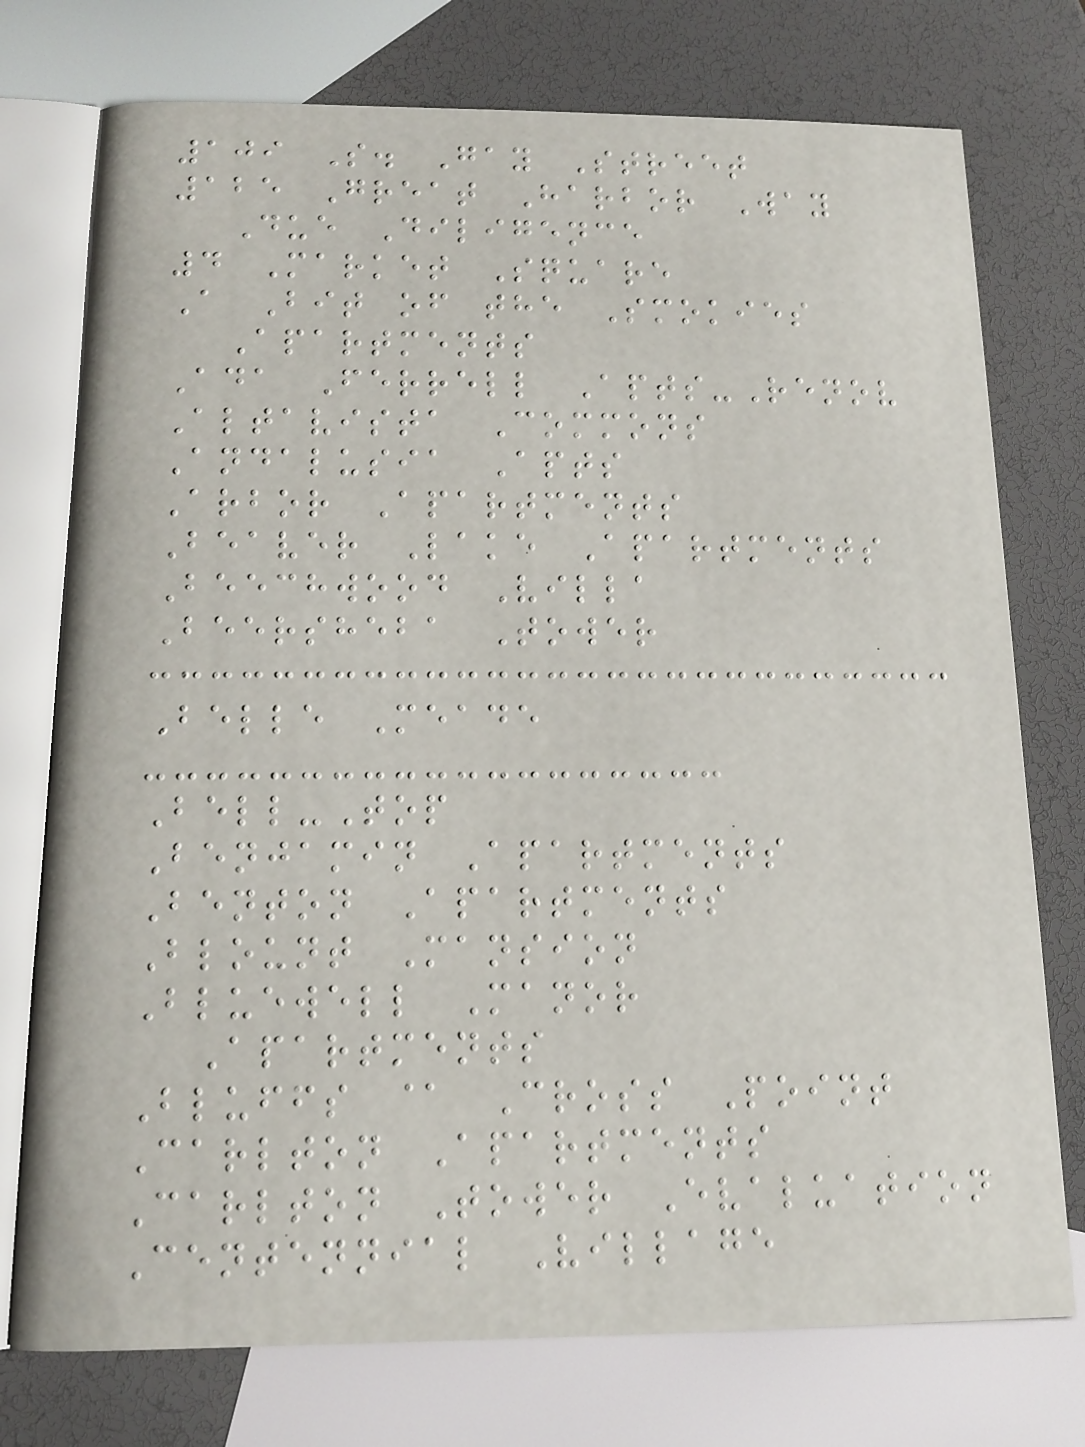109 S. Gay Street
125 Great Harbor Way
Due Diligence
4 Market Square
A Bit of the Smokies
Apartments
Ada Ferrell Apts-Renov
Altavista Commons
Andalusia Apts
Arbor Apartments
Beaver Lake Apartments
Beechwood Villa
Beersheba Tower
Belle Meade
Bell-Top
Benjamin Apartments
Benton Apartments
Blount Mansion
Bluewell Manor
Apartments
Bluffs @ Cross Point
Carlton Apartments
Carlton Tower Evaluation
Centennial Village
